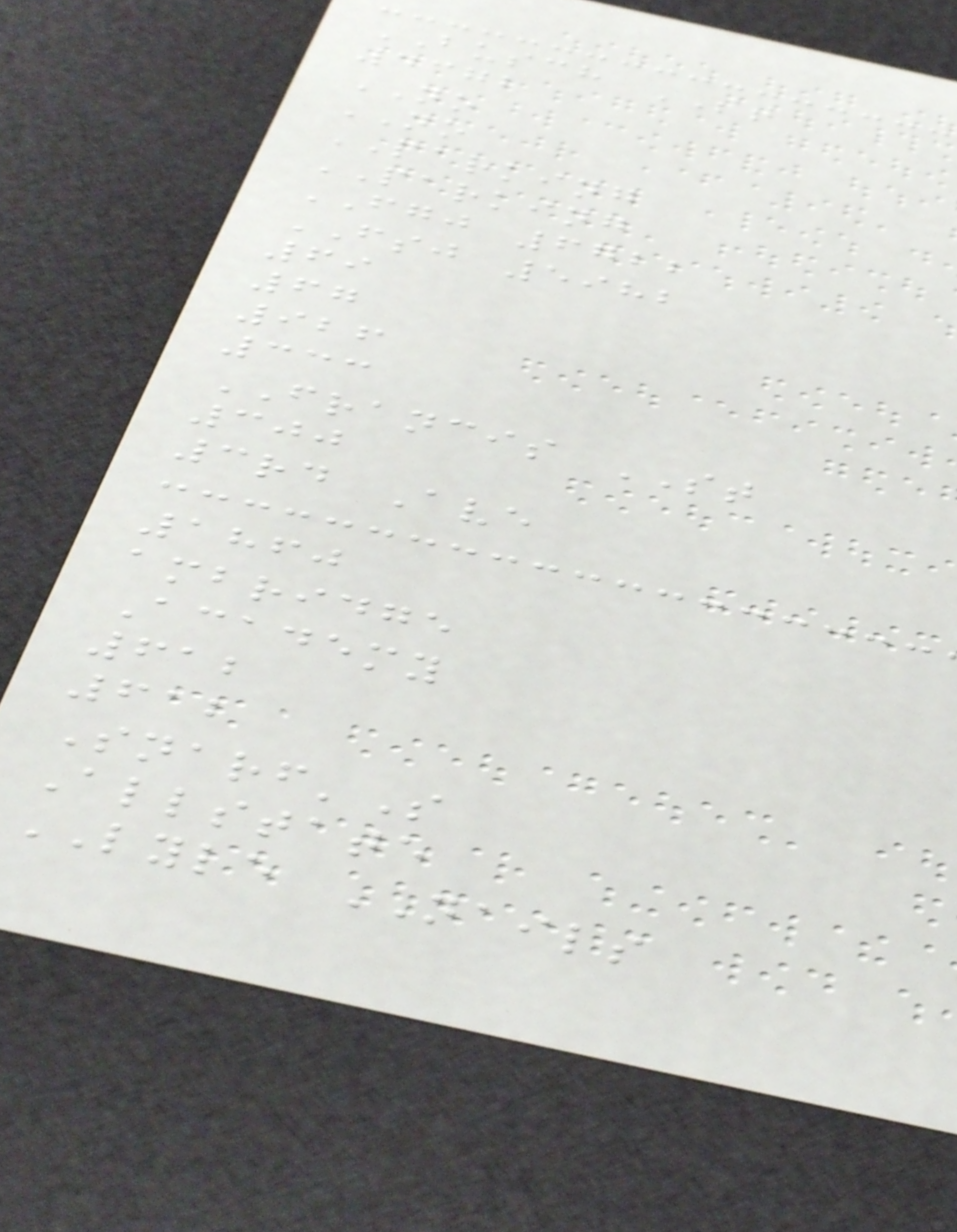BUSCH ST
4372
NO
NO
PARKING
PARKING
FGJ 6722
FSJ 5982
69
67
926
333
FRANCIS ST
300
3rd Ave
1860
ambridge
Academy
612
612
Snarf'S
Allstate
LYLE NAILS
